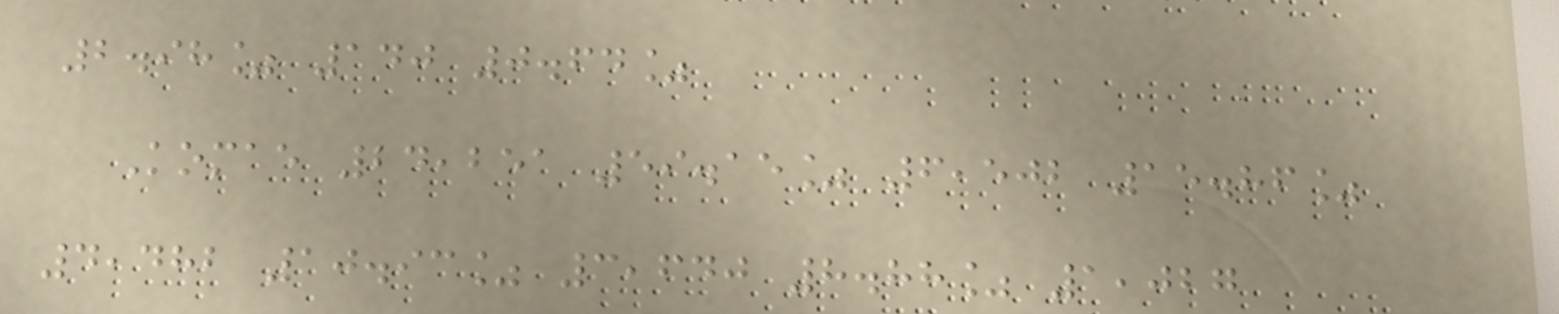2.98% 140 0.64%
Komae 24,251 59.15% 6,502 15.86%
4,482 10.93% 3,640 8.88% 1,027
